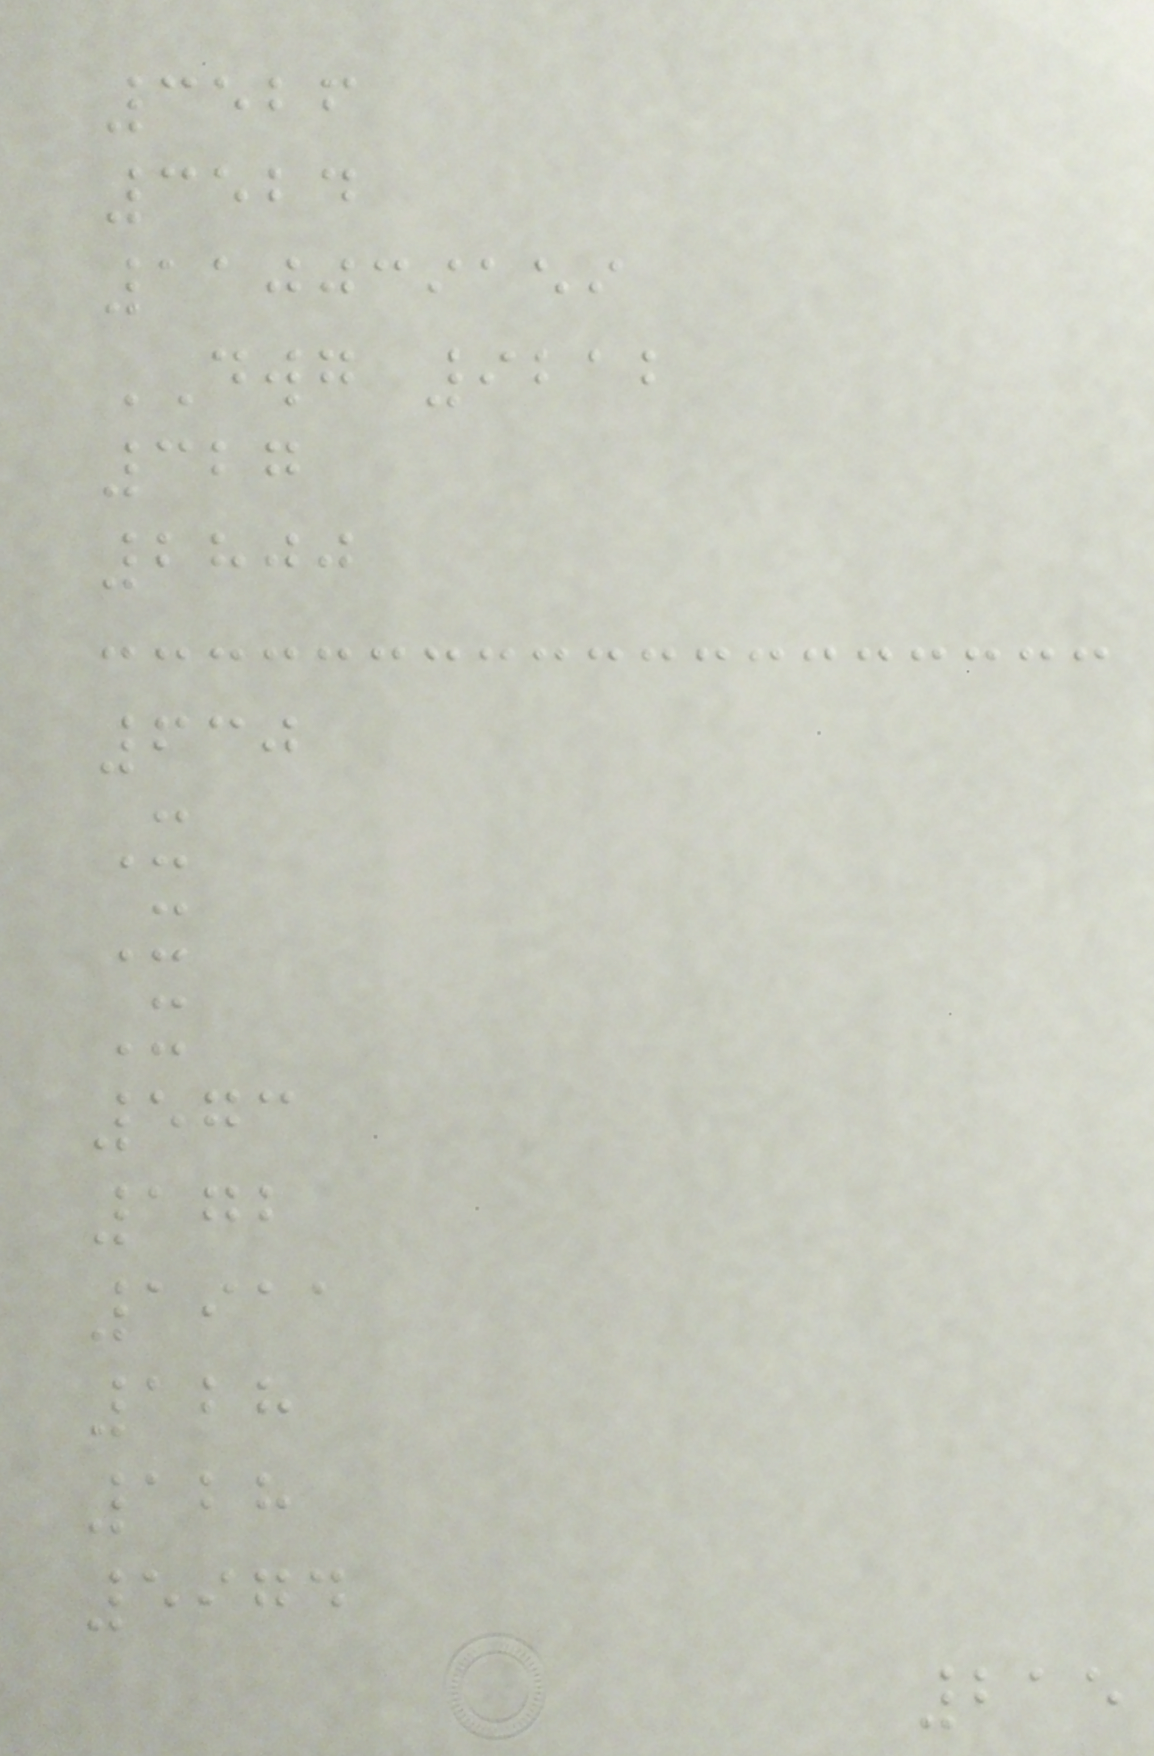3526
3524
110039159
DWG 9212
327
2800
630
X
X
X
573
172
1911
128
128
5974
215
